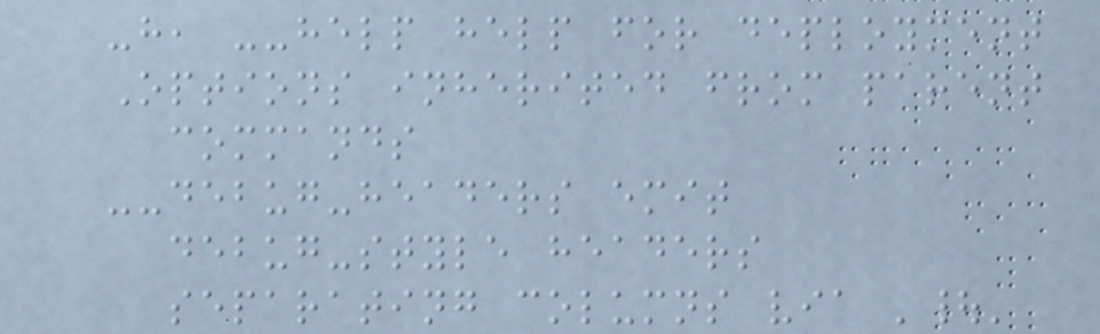-h, --help help for deployment
Options inherited from parent
commands
--debug-headers emit
debug-style headers
separating columns via '|'
